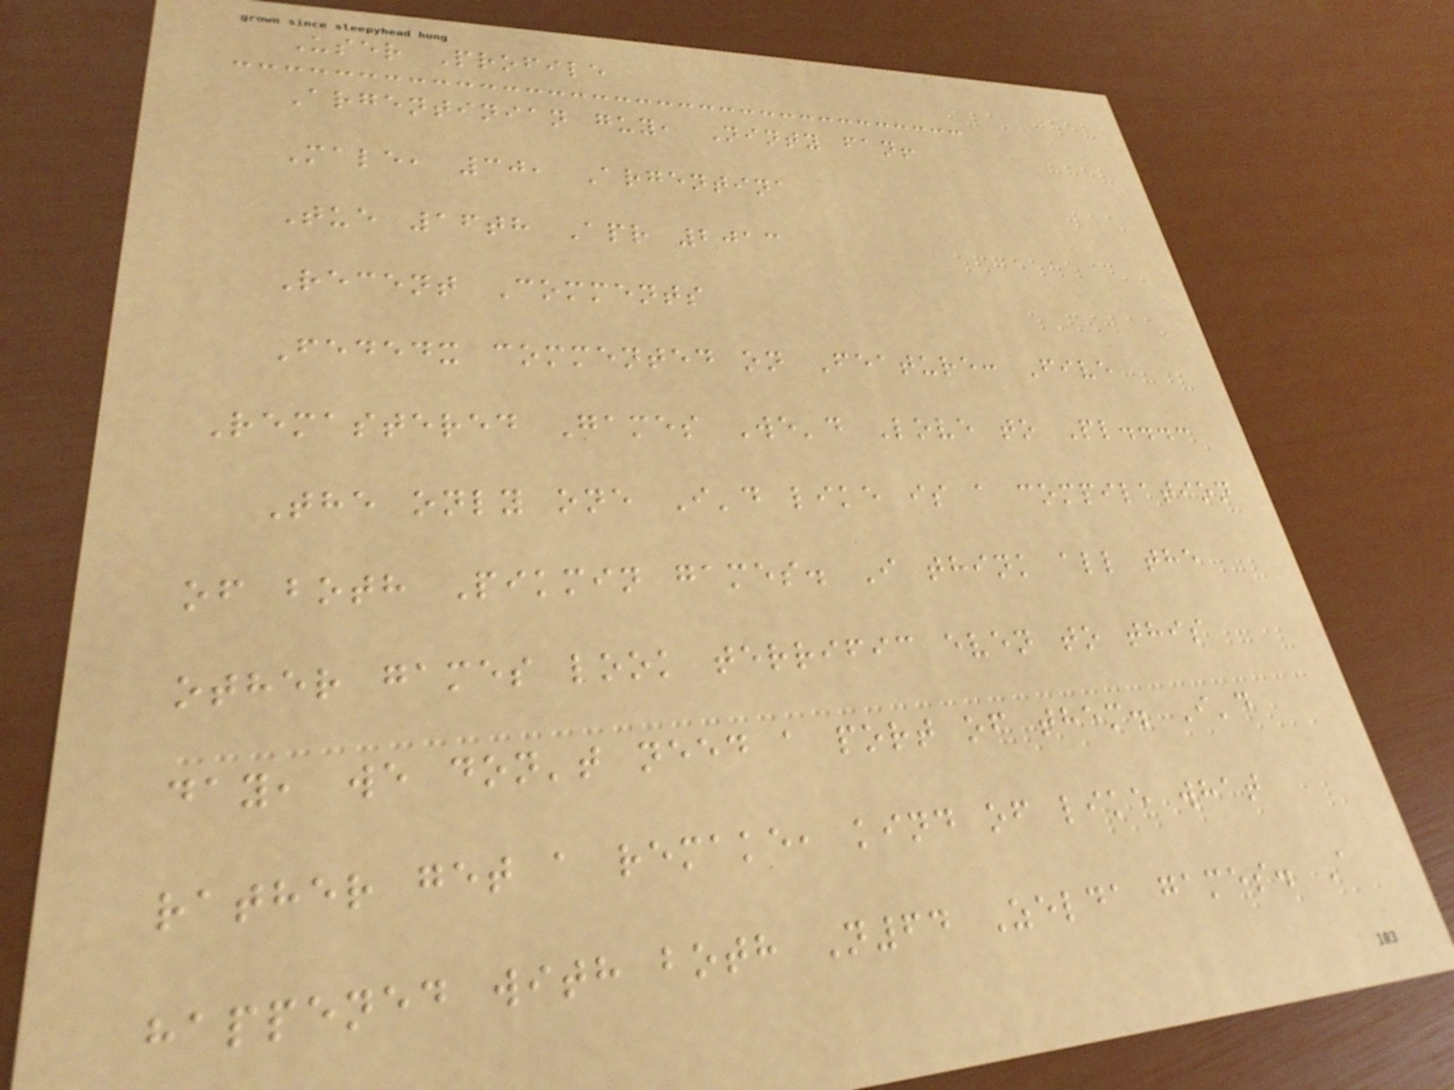User Profile
Argentinian guy, Ninty fan!
Male, 30, Argentina
Tue 16th Apr 2013
Recent Comments
Fededx commented on Feature: Five
Remastered Games We'd Love to Pl...:
The only one I'd like is a compilation
of both Pikmin games. I think all the
other games look terrific even to this
day, we don't need a port of them. I'd
rather get a remake, kind of like what
happened with both N64 Zelda games. A
